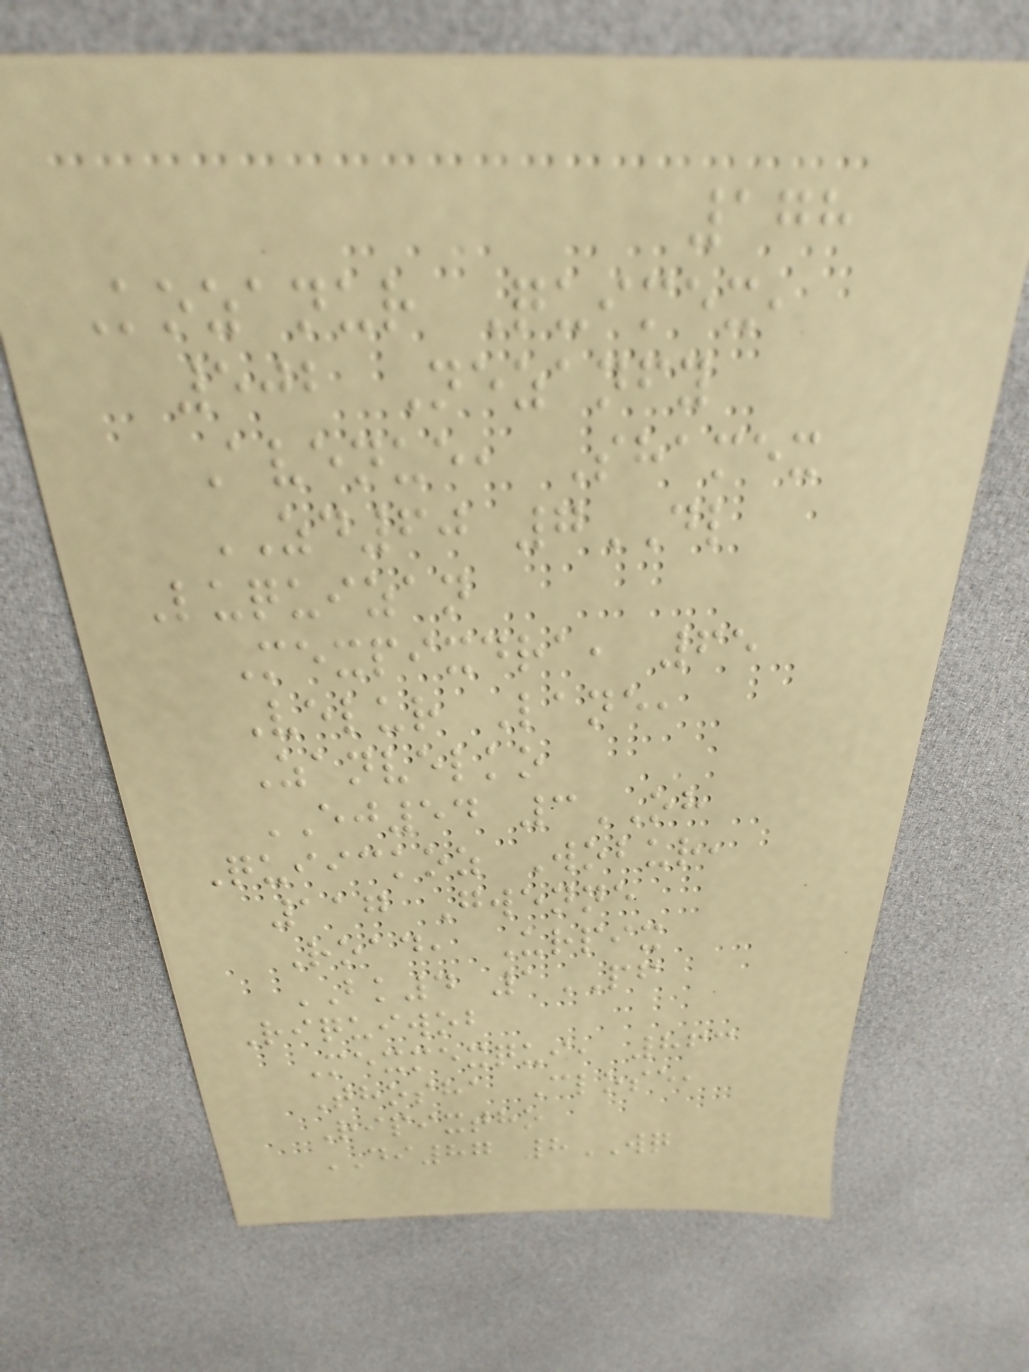178
Kozanur Quimex,
502 Nezanfy
Avenue, Shamex
ZD60 7DL
Luquizan
Mexpixdra, 65
Velur Lane,
Zanvelko
EJ54 3OH
Quiickoz Wobur,
117 Gwenne
Road, Urpix
BK4 1PF
Riquiwob
Mexmexqui, 863
Thosha Close,
Ripixtho
DI87 8WQ
